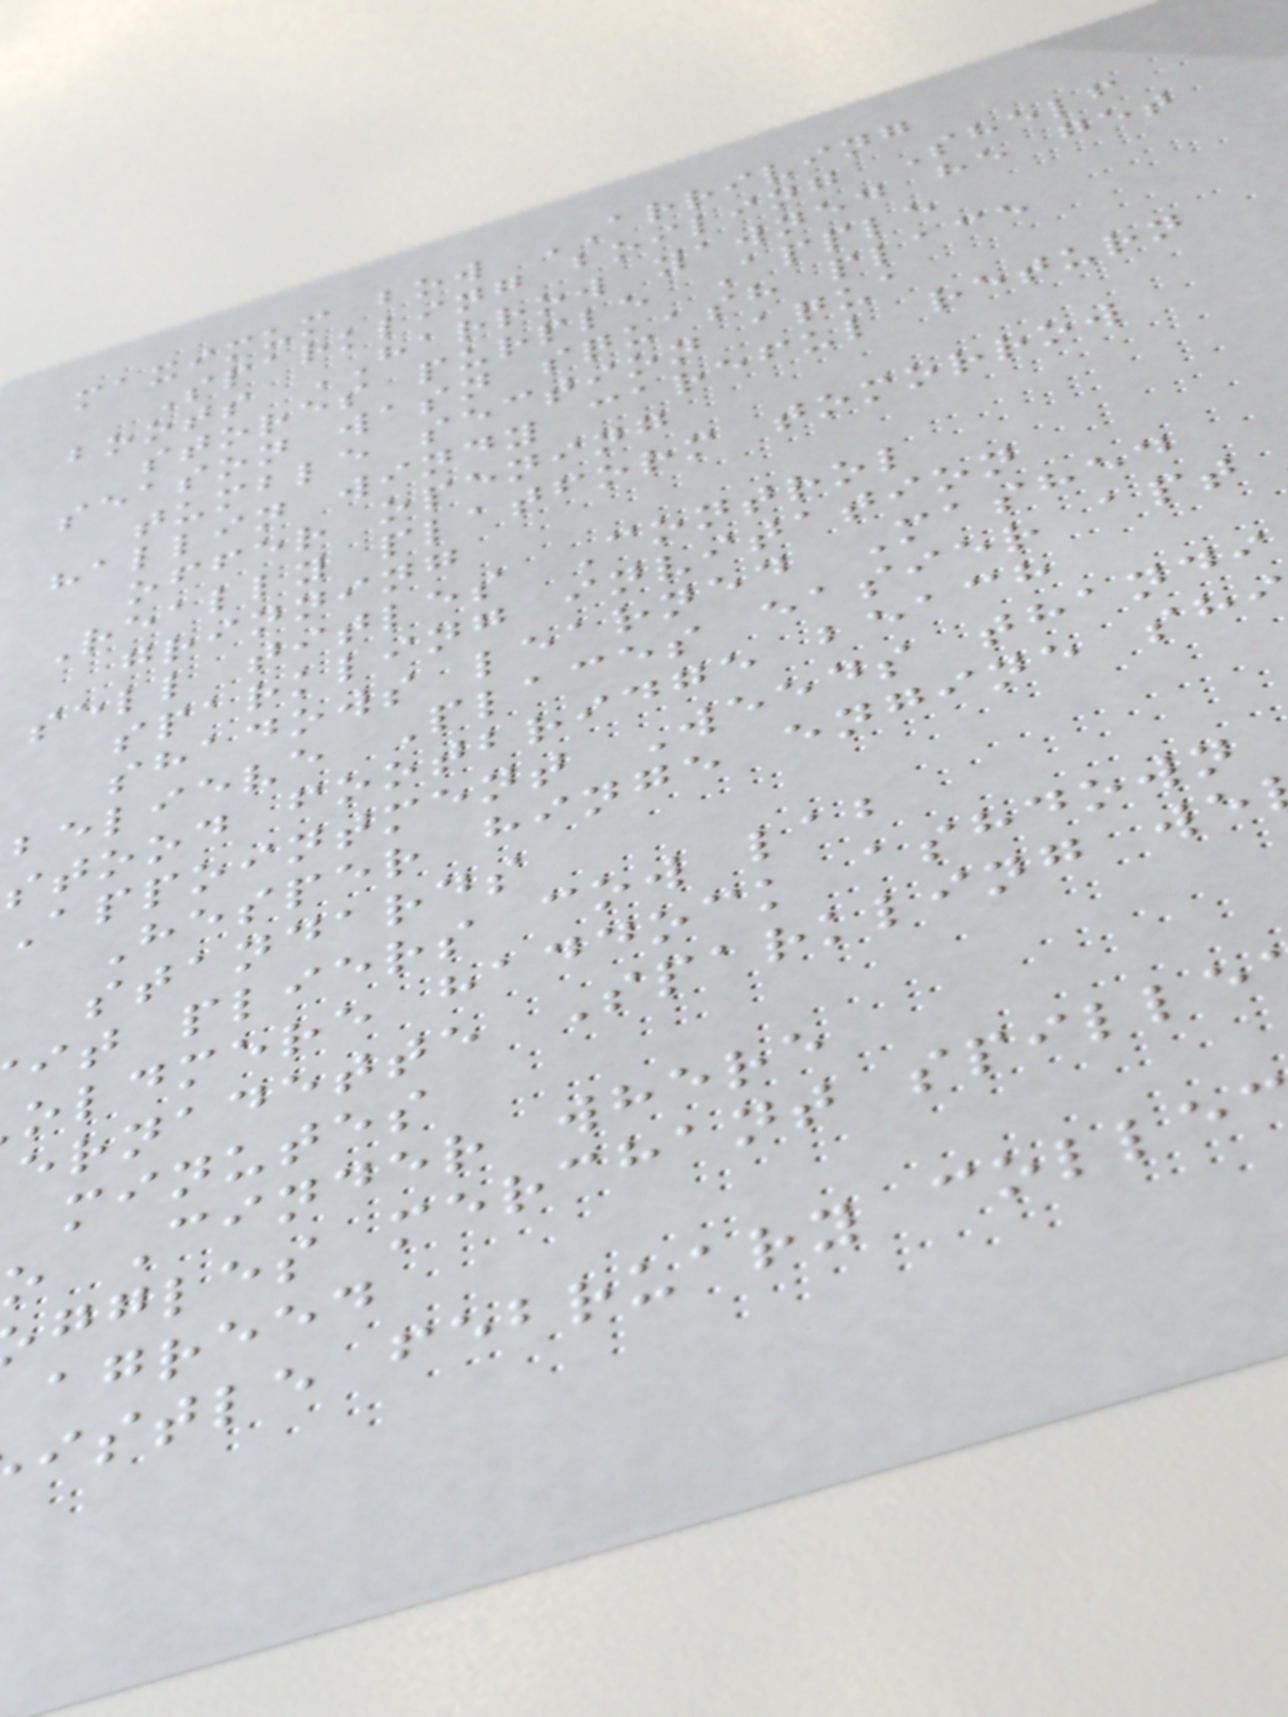maximum bow ARRIVING
Sparkling boiling Shelf
boots HARROW yawned he get
stores purple Apple
season wasn squash place
tumble section aqua
hallin windy careful return
offer opening
Really platform tomorrow
grinning
sell titles Control
sparkling invitation
shadows learned Mashed
believe Places easier apt
stood footbridge beach
appointment Weeds thandi
Hesper hinge engine sh
standards
it pliers cow lab
oldmere haddock ashdown
ernadette Sparkling we
minutes
o Cinder where
ggles merchant spille
agreed
istle february colle
